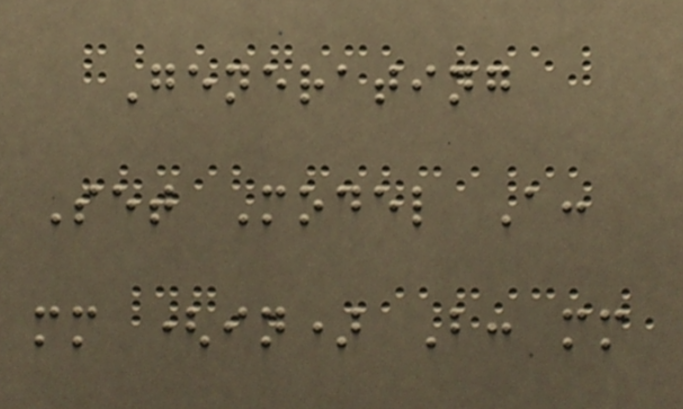Generating
Set Model A:
mm (in) B: mm
